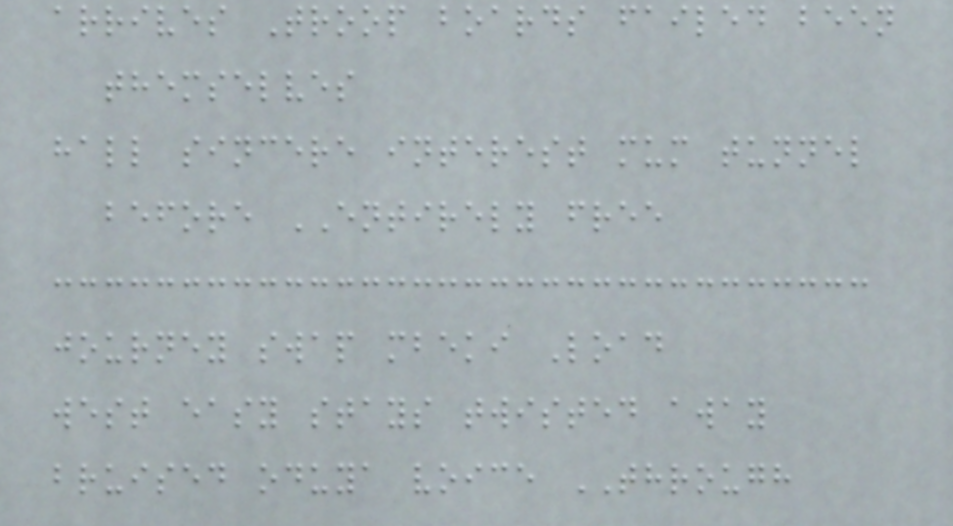arrives Troop boards failed been
themselves
hall sincere interest mum tunnel
before ENTIRELY free
journey swap mbeki Load
west easy stays twisted away
bruised oduya voice THROUGH
